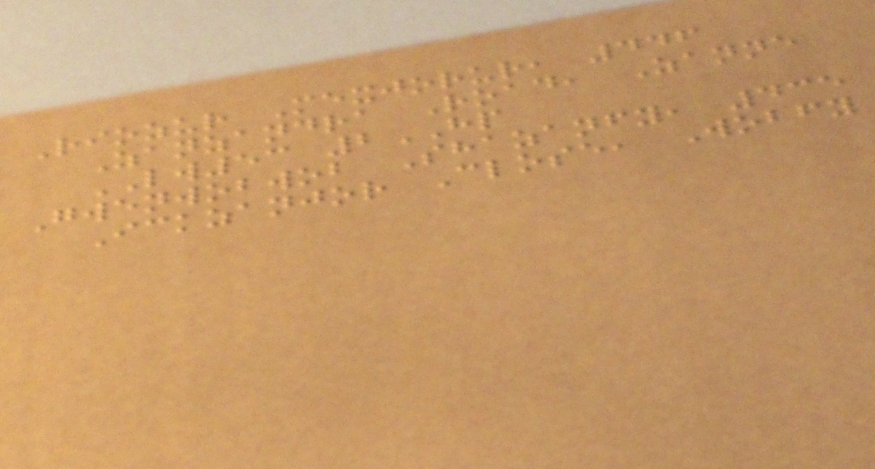Riozur Mexjorur, 446
Zanzandra Road, Zanne
LW53 2HP
Gwenwobwob Shazanfy, 435
Ickzanjor Close, Wobfy
